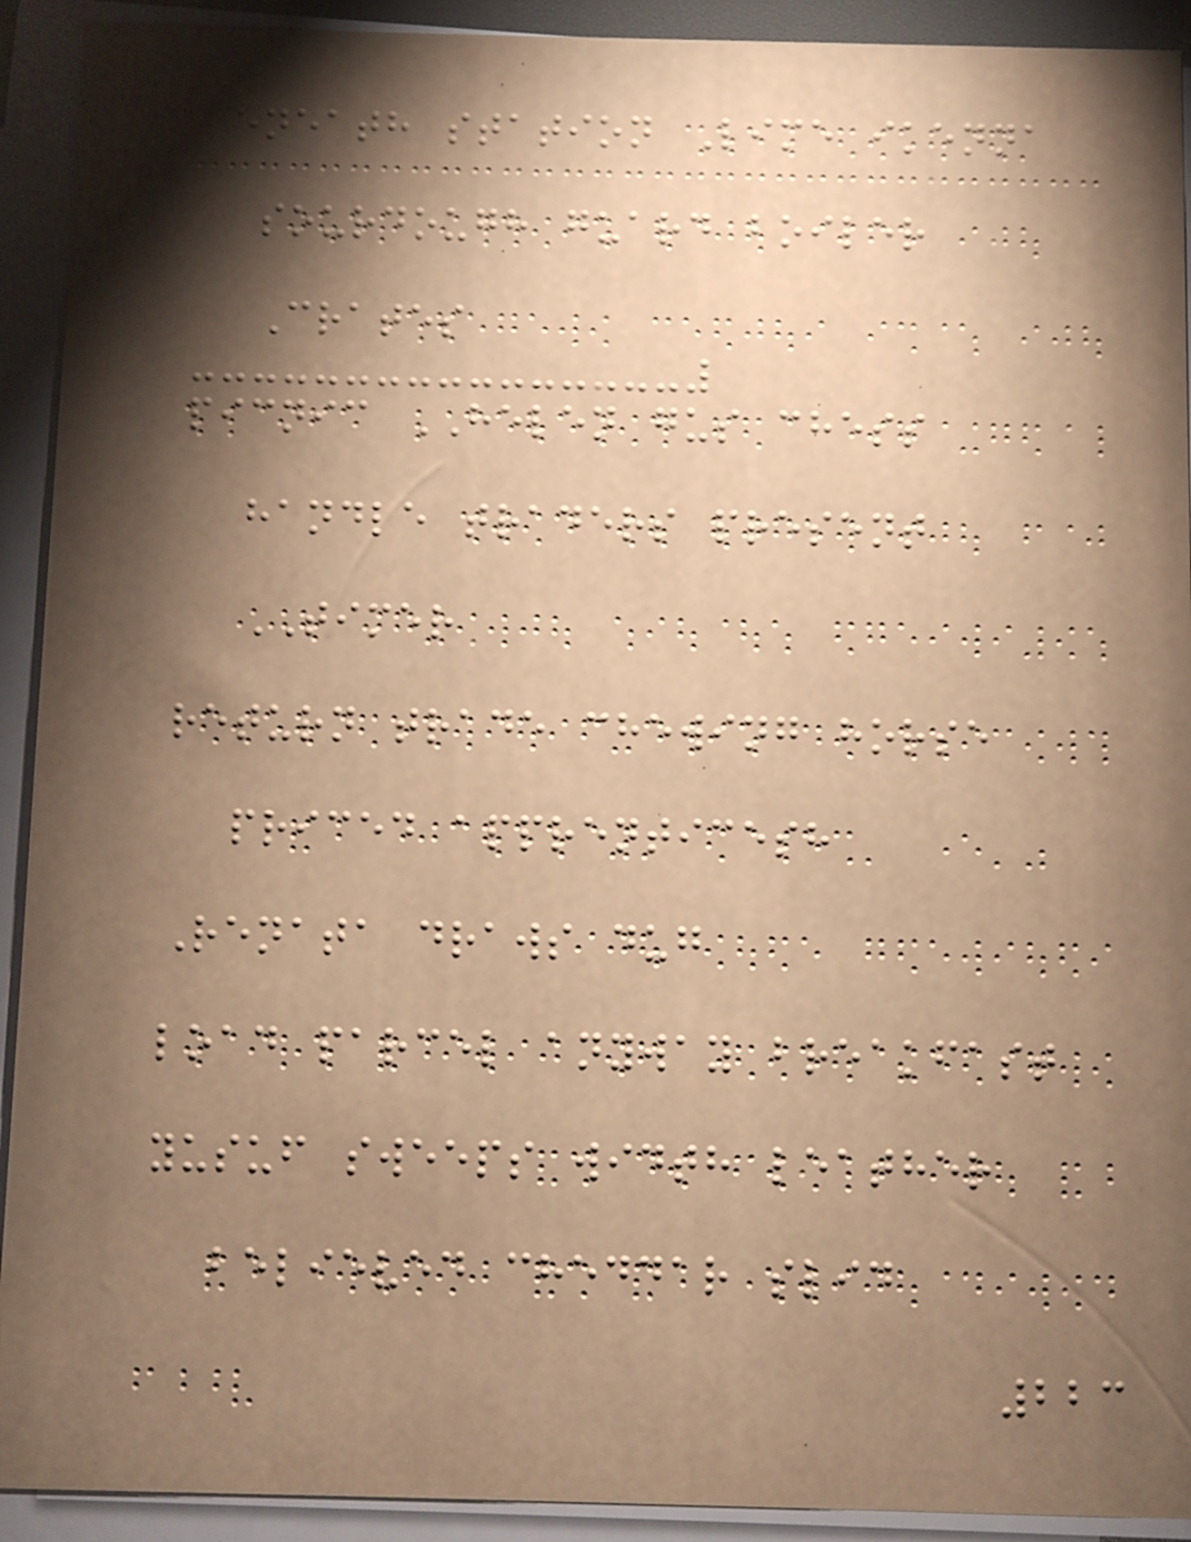beneath station Lime ikenna
sourdough guard boiler
Crates
picnic HELEN gus chess
handle traders present
TIMER
return trade chewing horse
priced apprenticesh
Renata draws dug
load parcel anyway breakfast
yusuf sweeps width leather
believed cheddar slid
223
